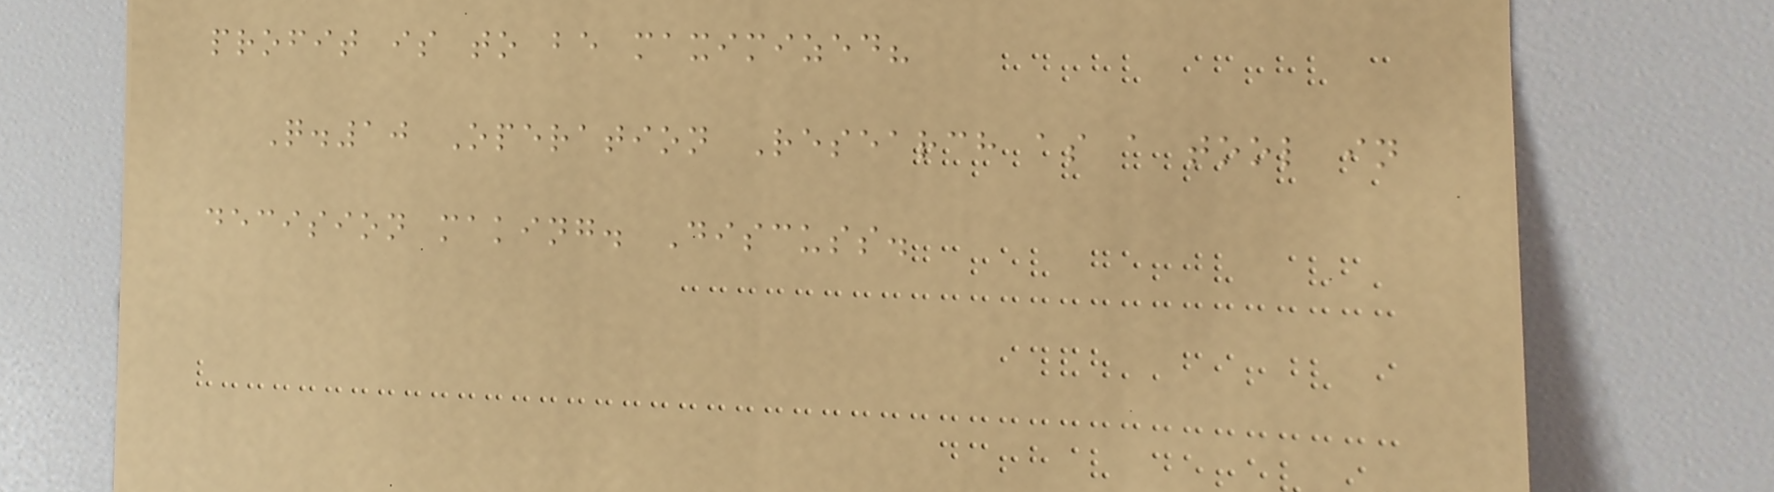profit is to be maximized?
Q.10 Operation Research as a tool in
decision making. Discuss.
